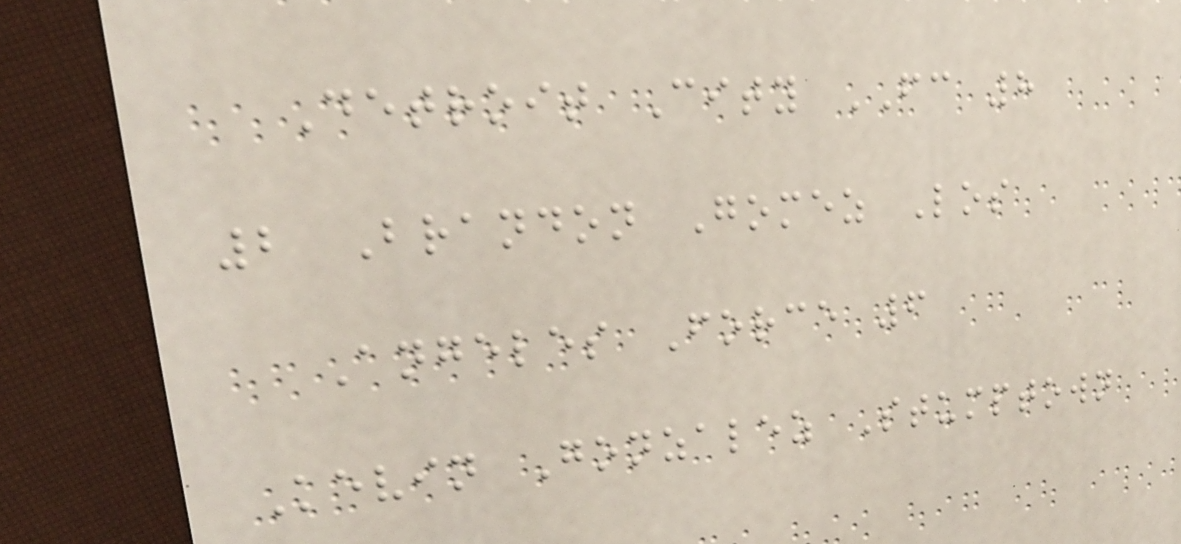Detroit City FC 8
2 Brandon Gomez Los
Angeles Force 6
Kevin Gonzalez Stumptown
